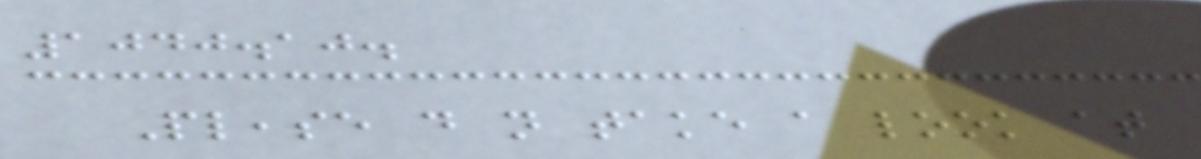1040.10.
Please do not take a look at
